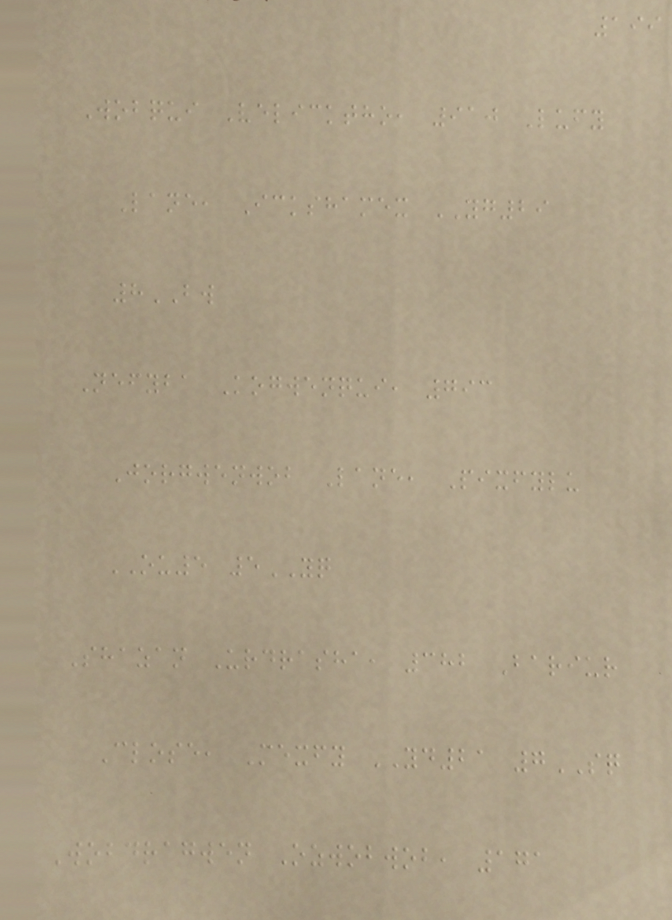199
Wobqui Velicktho, 910 Lufy
Lane, Ickshamex YG29
8BW
Nefyba Kogwenqui, 793
Jorgwenwob Lane, Pixfylu
OU5 5YQ
Shazan Urdrasha, 382 Bariur
Close, Mexfy YD21 7SQ
Wobdragwen Ozwobwob, 171
